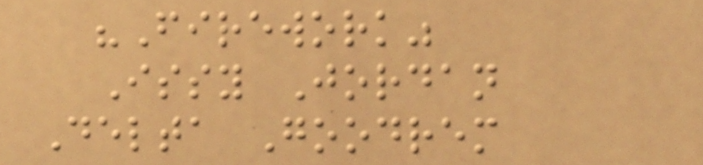"Firework"
Issy Jordan
Delta Goodrem
